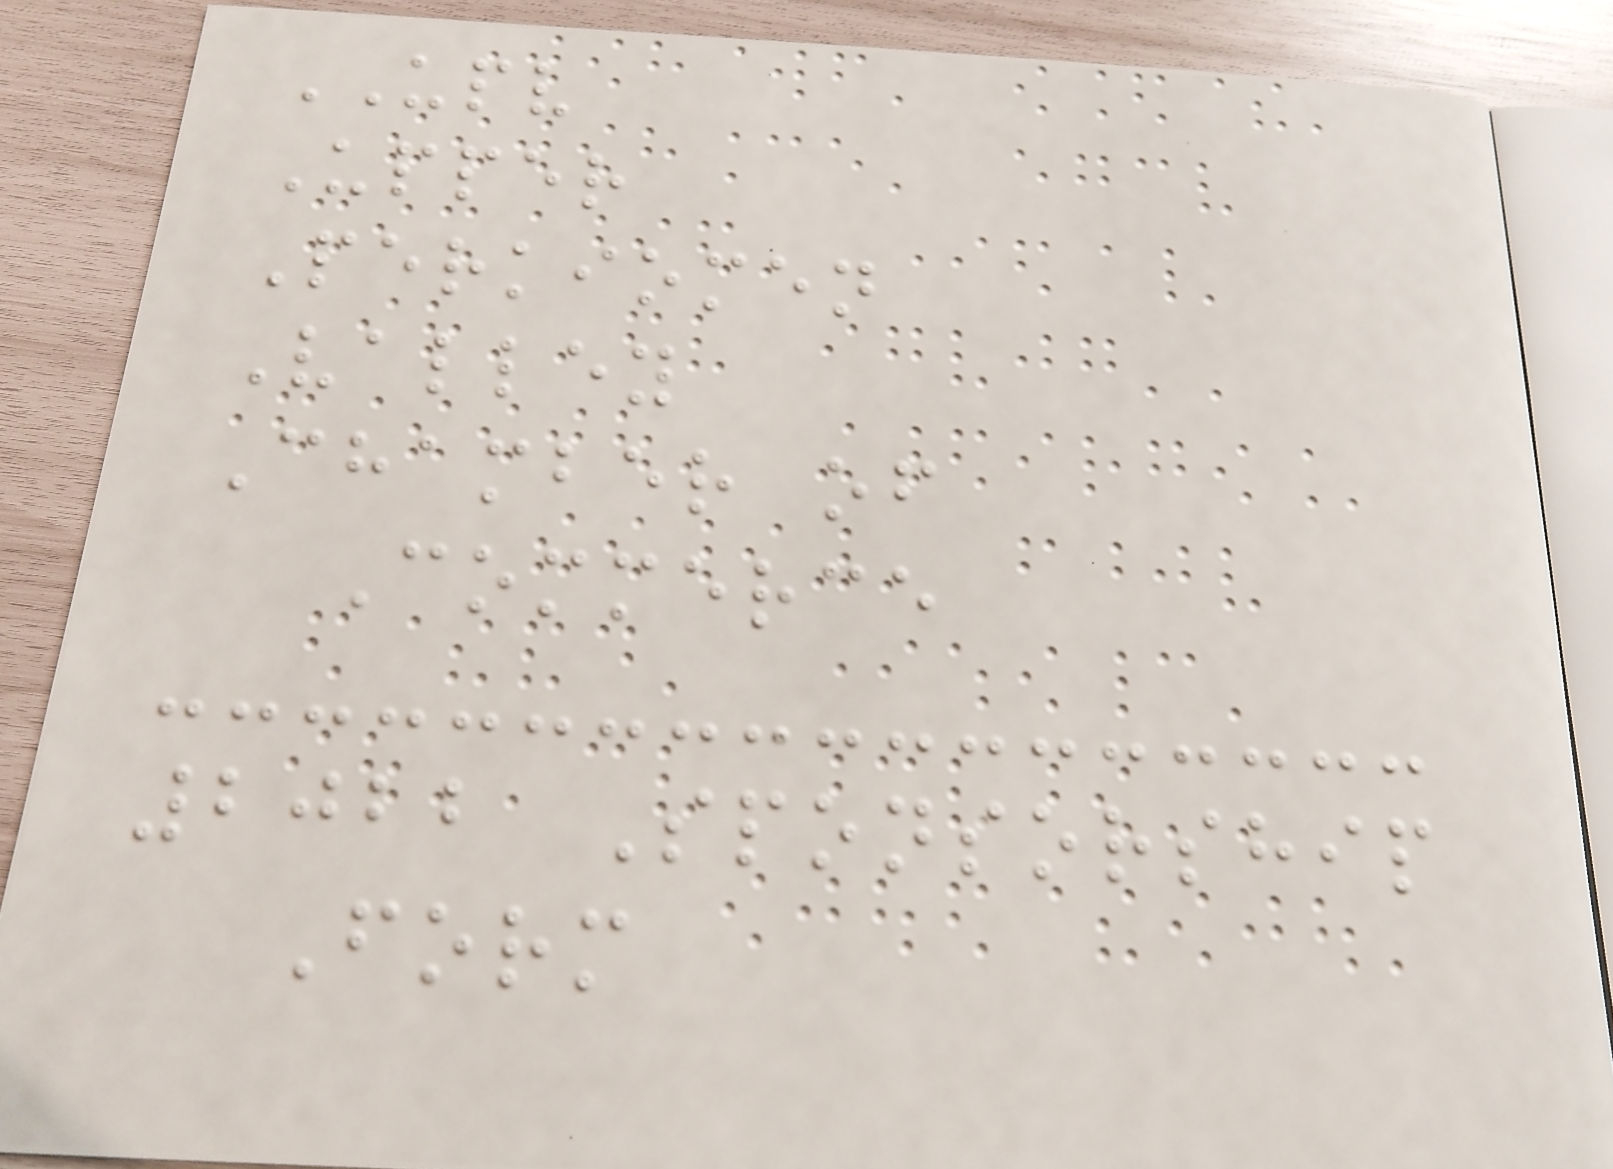UPV
Upper
Perkiomen
Valley
Chamber of
Commerce
2022 Sponsorship
Form
